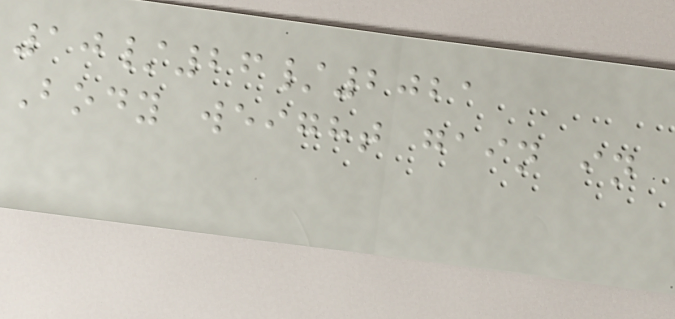10/26/2021
Body weight gain in
